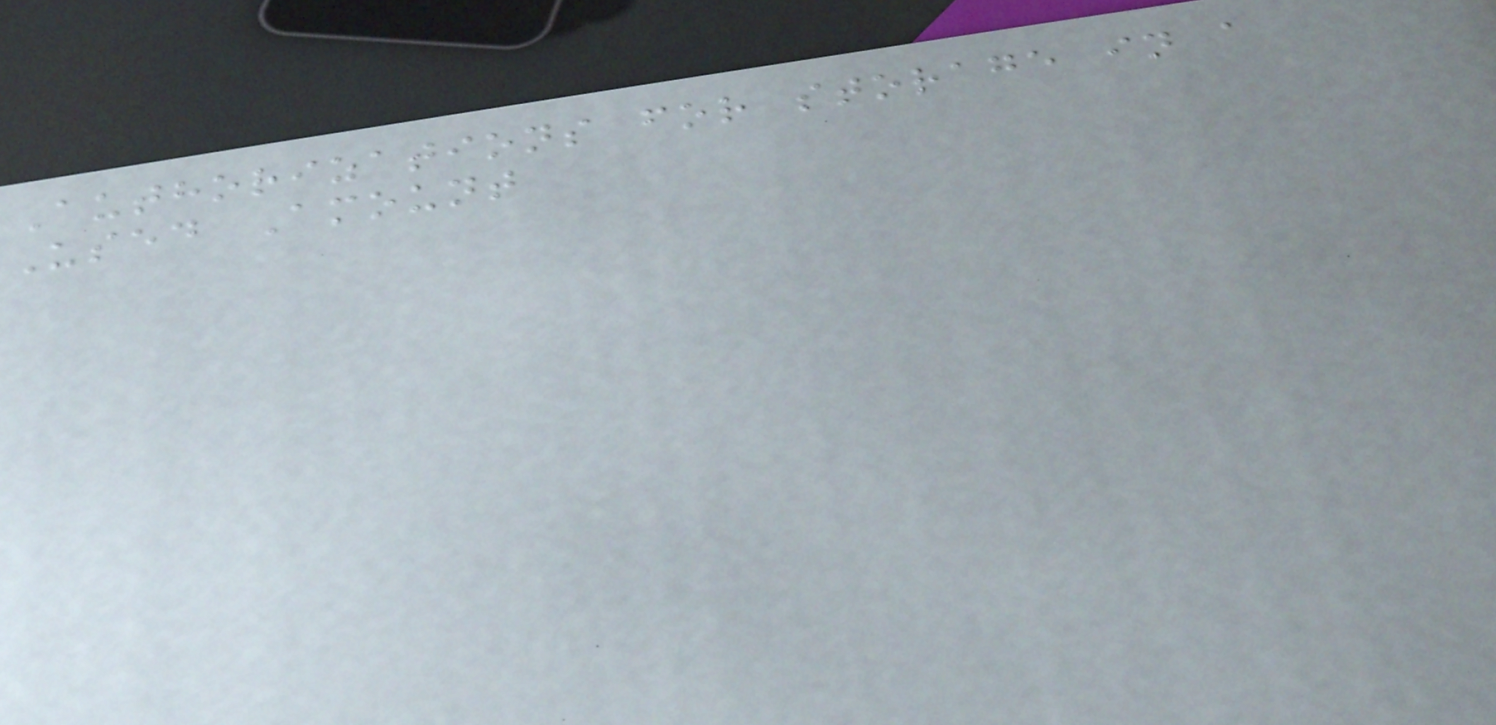Authorizations for storage in a
Used Amount
